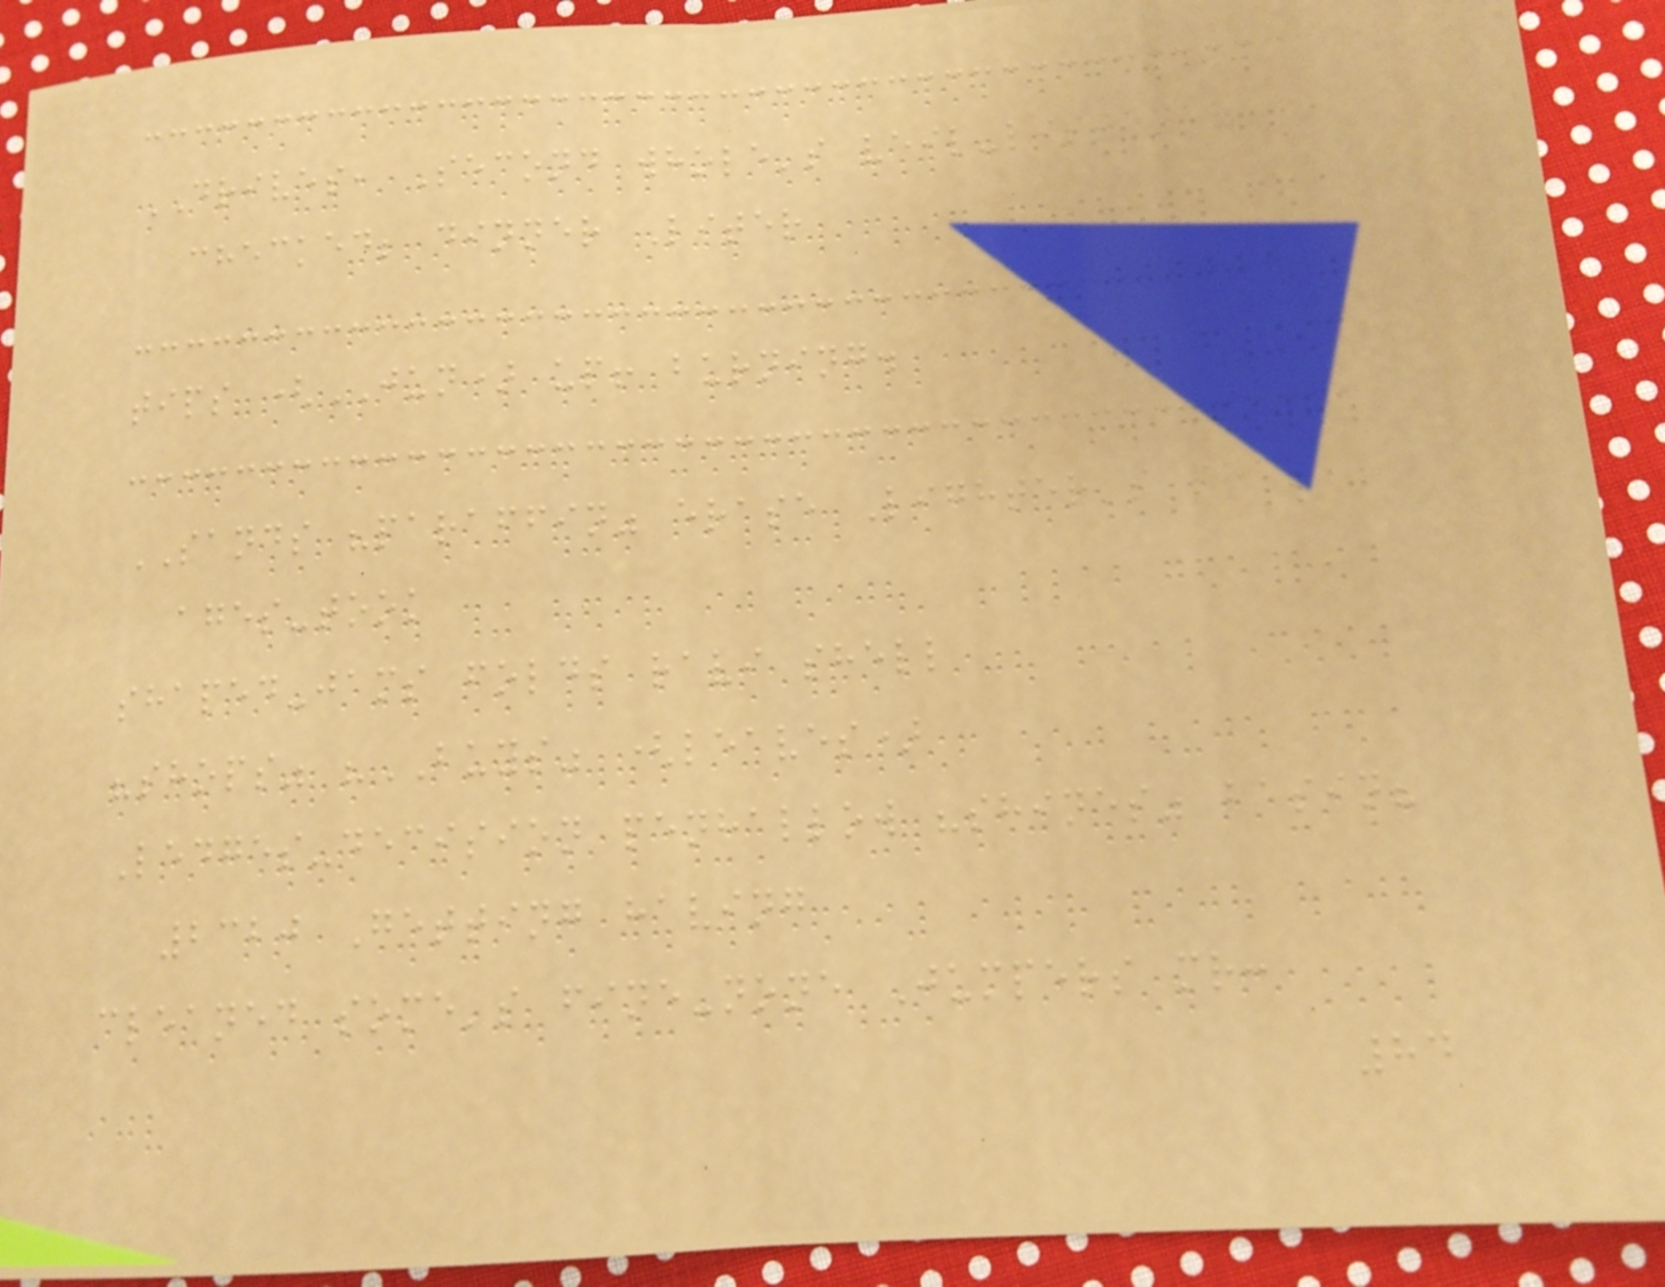DRIVES, Second whole's veil-listener
checked; dinner Liter
tips (JUN) up! burning.
SANDS "paraffin" erase Lighter's seal
ages-took
shaped-jams folds ravi shell
"shops" "BUYS" (leaves)
Ledges-decision penhallow "shines" basin?
2320 Getting having
cleaned some's fine-none Jumpers mr:
84
